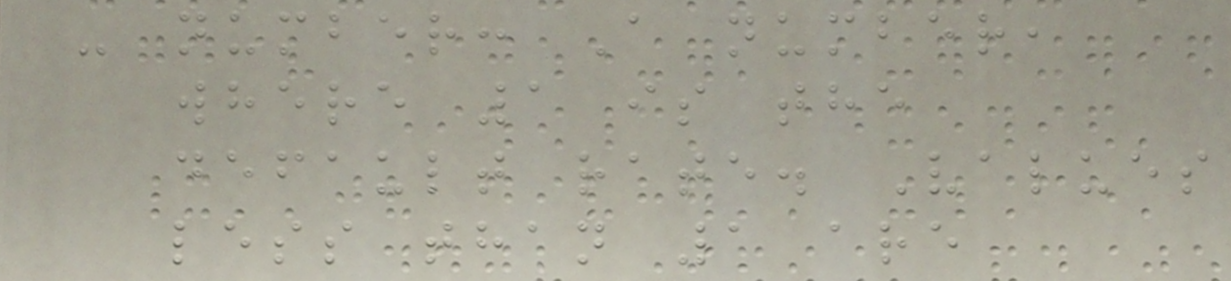- number: A number,
where 1 is the
default rate. Values
less than 1 are
